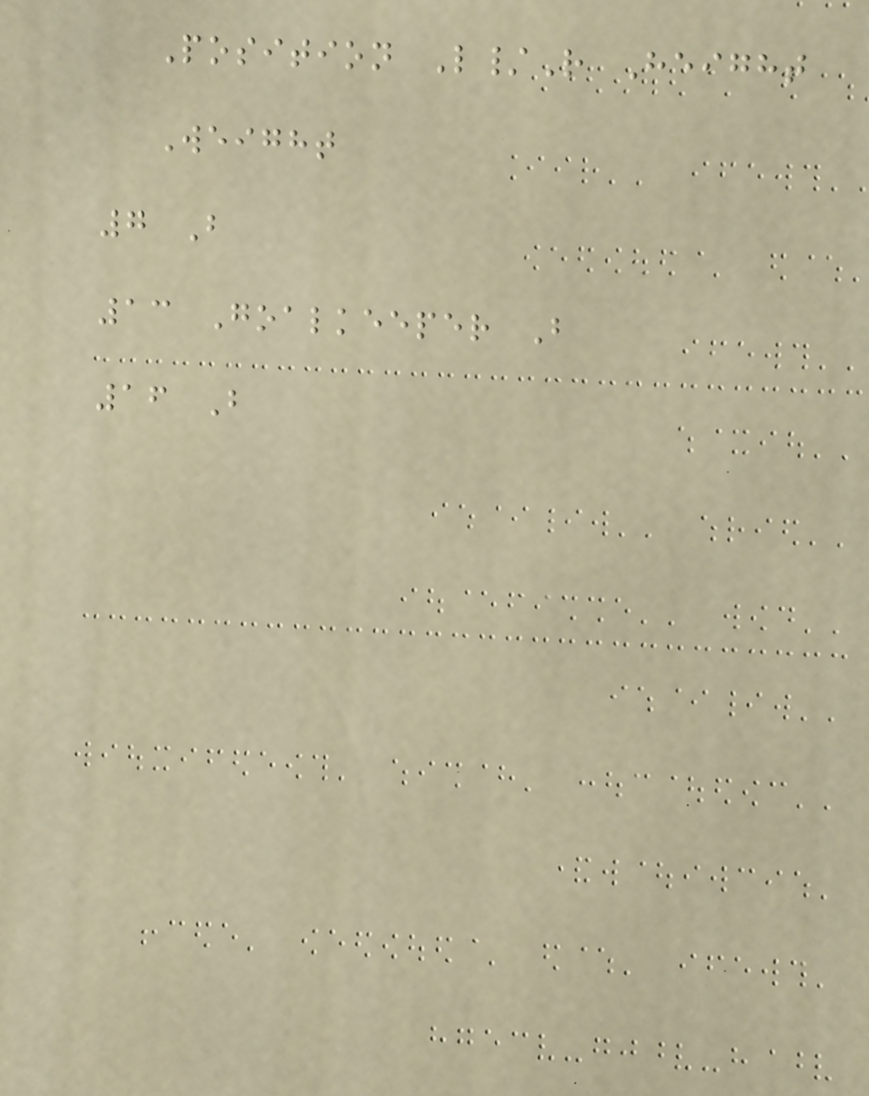Position L/R Height
Weight
7 B
13 Goalkeeper B
16 B
